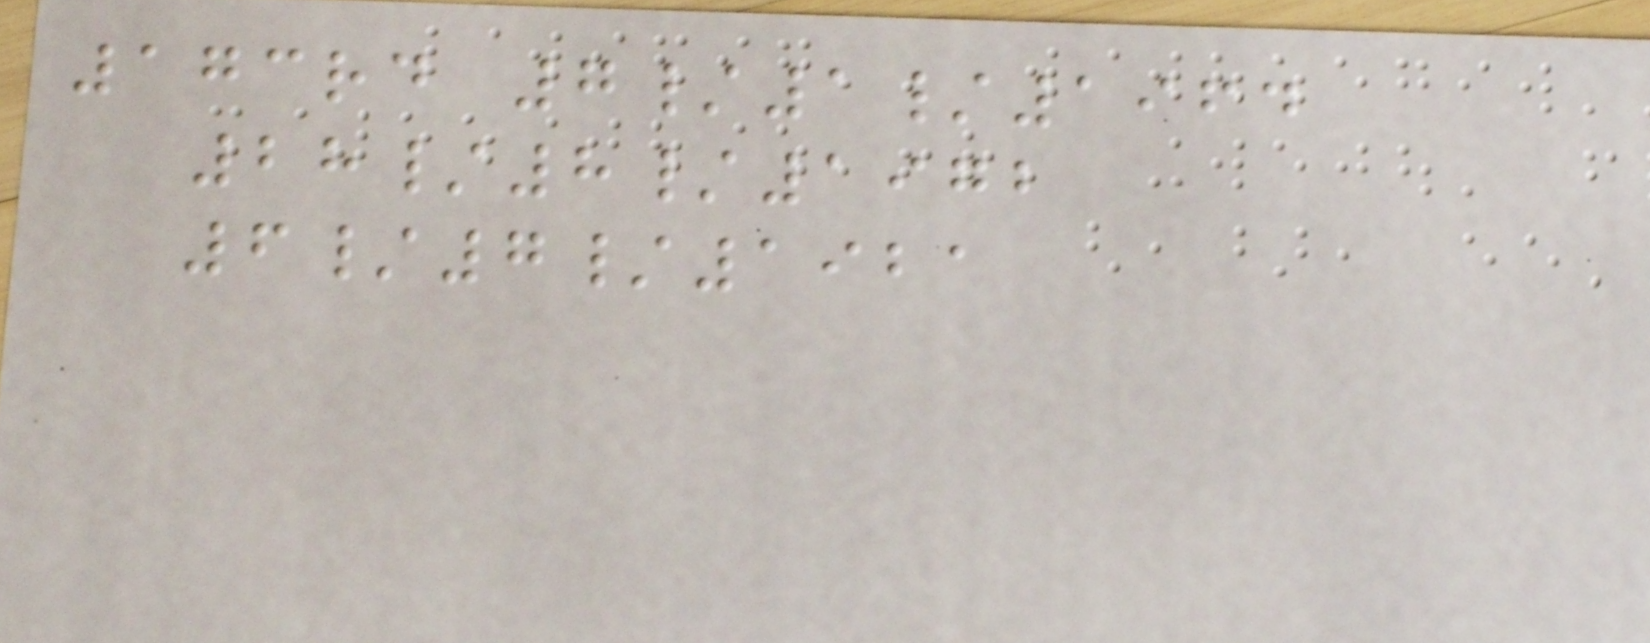173rd 7/1/1964
28/8/1972
6/7/1921
